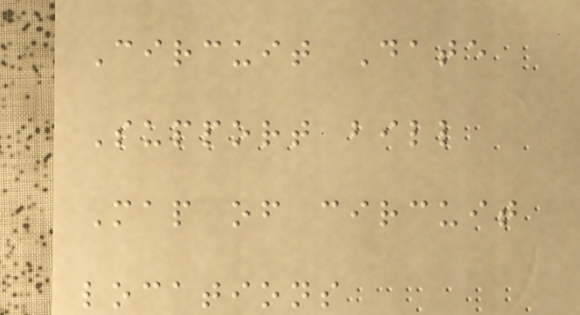Circuit Date
Support bill
Map of circuit
locations
